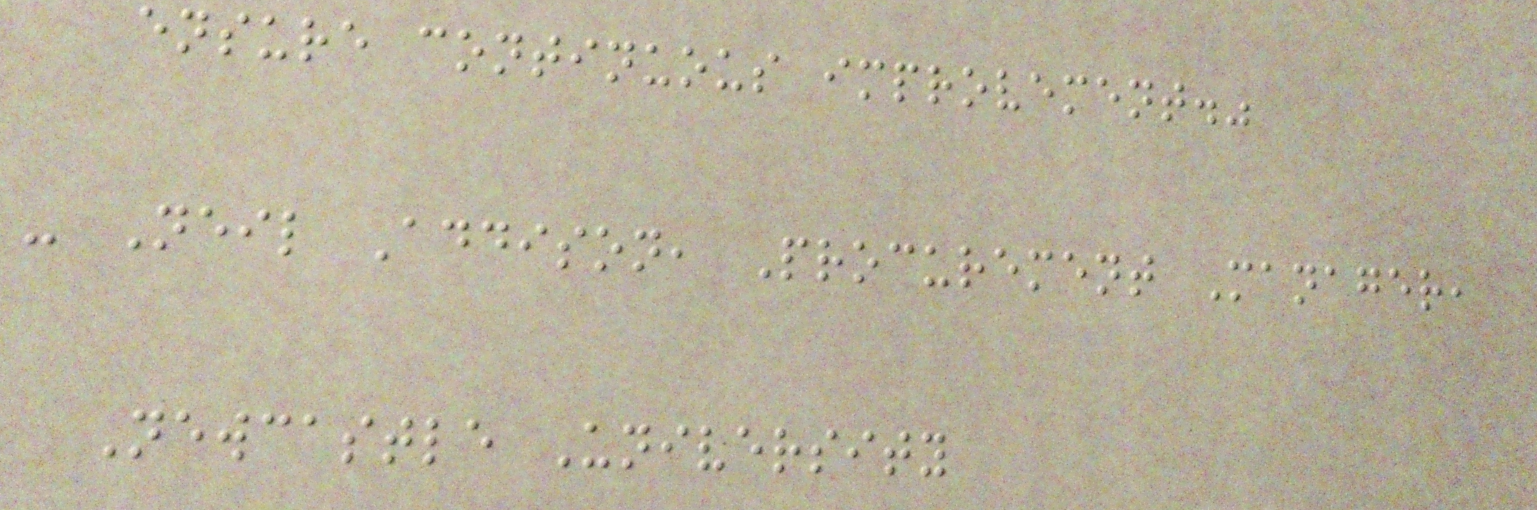ensure continuous improvement."
- Neil Addison, Procurement Manager,
Newcastle University
